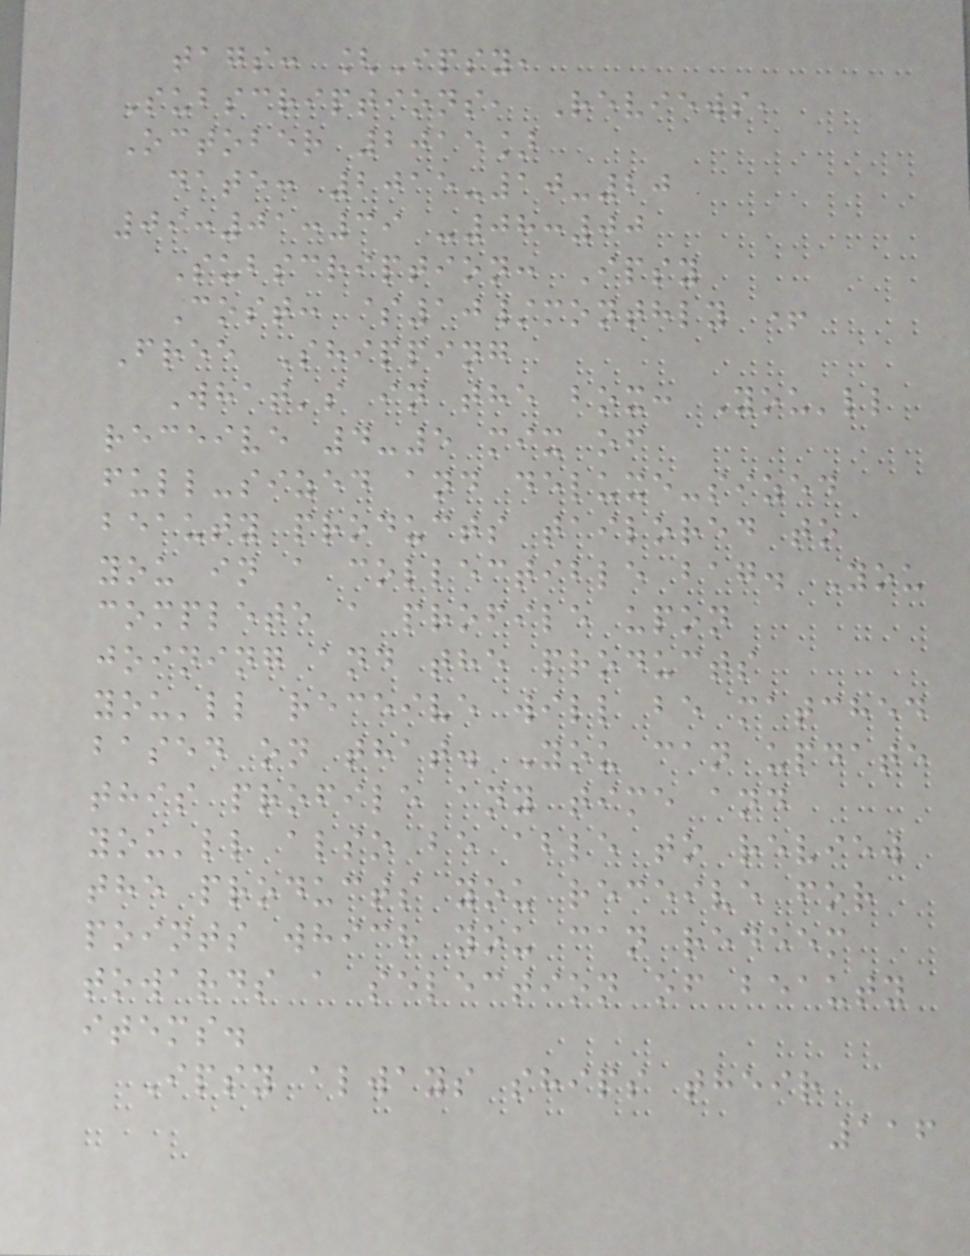tags: [Ipsy,
Subscriptions, Reviews,
October 2015]
date: 2015-10-20
09:01:39 -08:00
Subscription: Ipsy
Cost: $10/monthly +
Free Shipping
What's in the box: You'll
receive 4-5 mix of
full-sized and deluxe-sized
beauty products tailored to
you in a collectible bag. You
complete a profile upon
joining and the products
you'll receive will be matched
based on that. You can update
this profile any time and
you'll also be able to review
the products you receive for
points which you can redeem
towards a selection of beauty
items.
Ipsy always ships their
116
